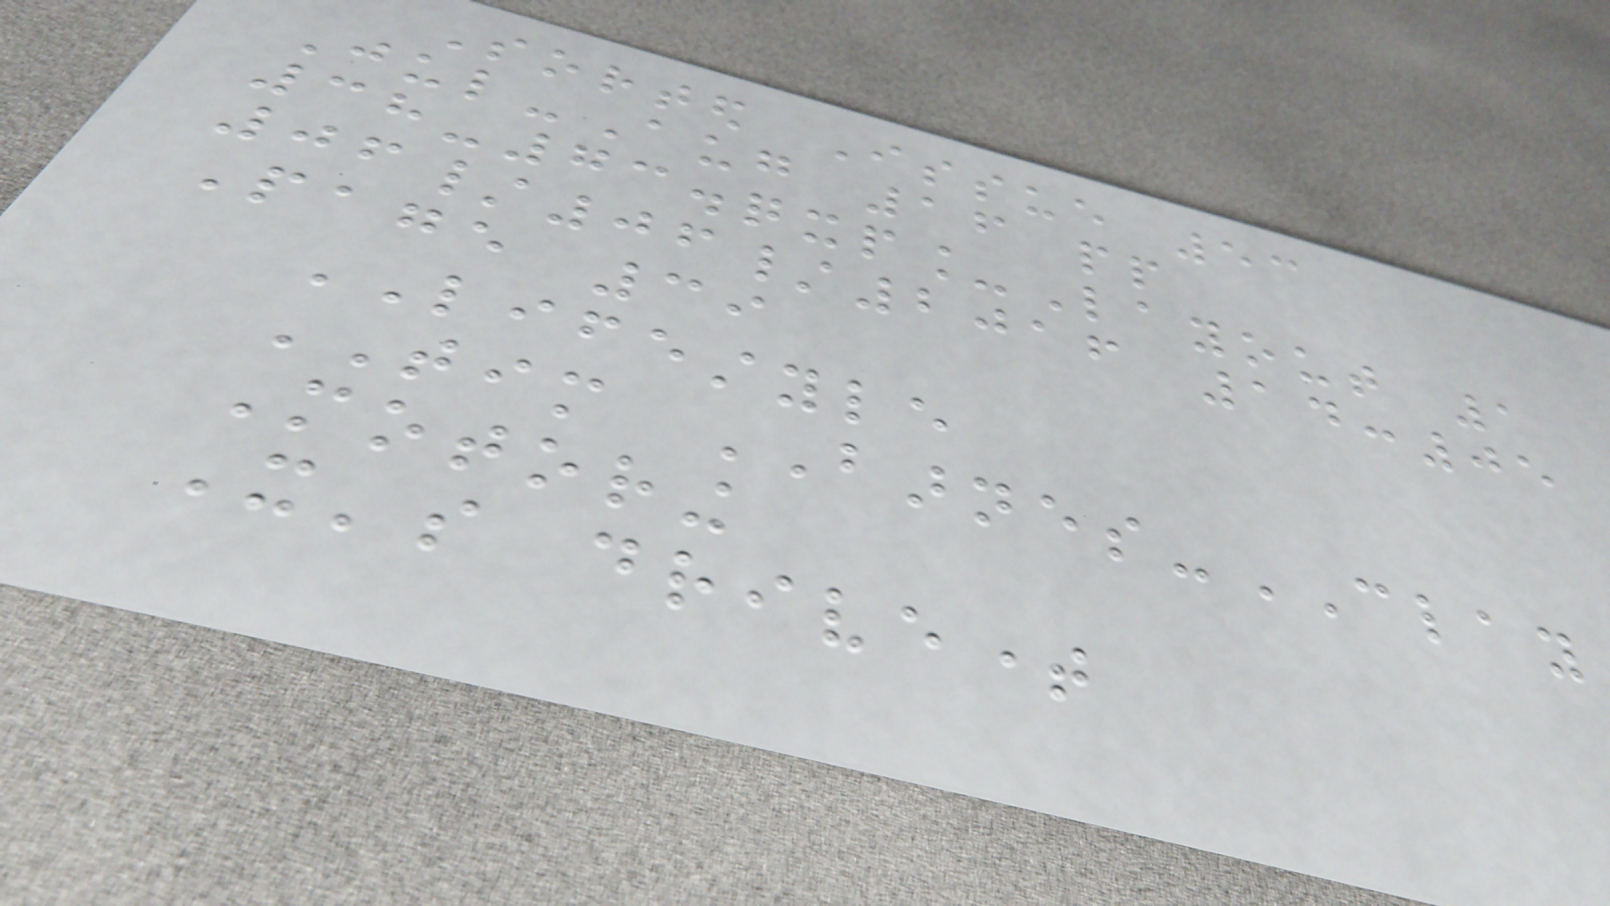Sorted Issue 53
Jul-Aug 16 pp
38-73.qxp_Layout 1
06/06/2016 14:05
Page 39
LIFESTYLE
TIM BARNES-CLAY
Motoring
It's drivetime
